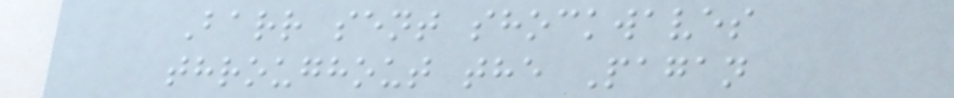Barr sent shockwaves
throughout the Pagan
